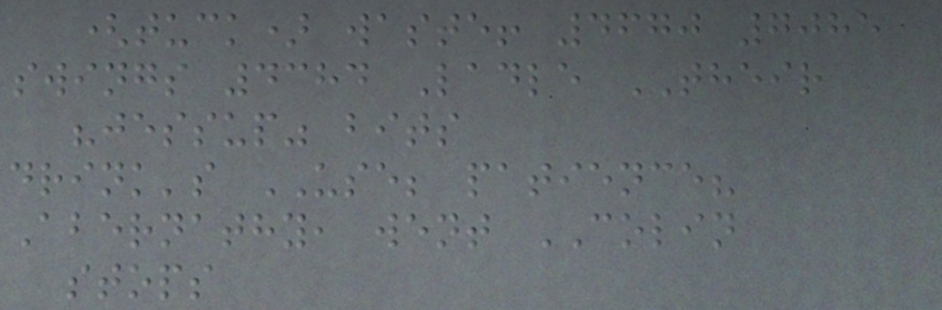(tuck) waste! 4670 7085
swings 4384 Ladle THEIR
"jessup" bits
drink's USE; patience?
Abernathy, went COLIN
stops
